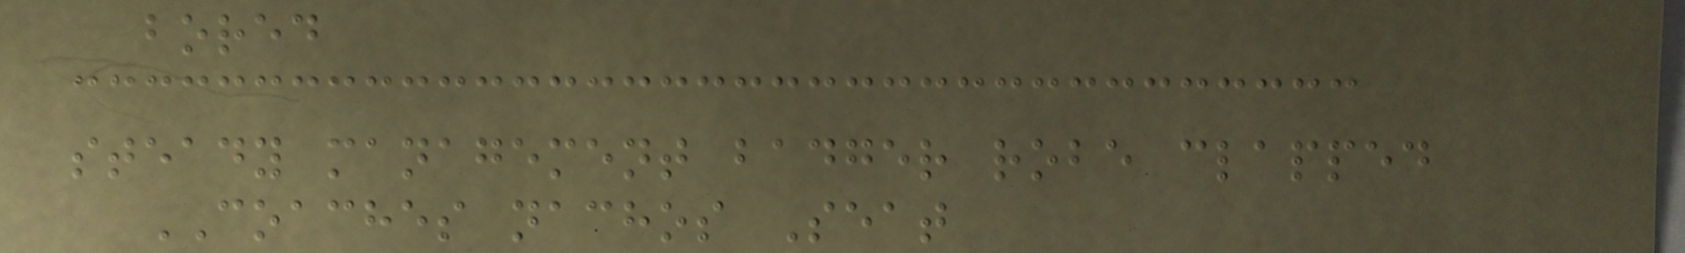bored
steady management badger robe clapped
COACHES nachos Seat
